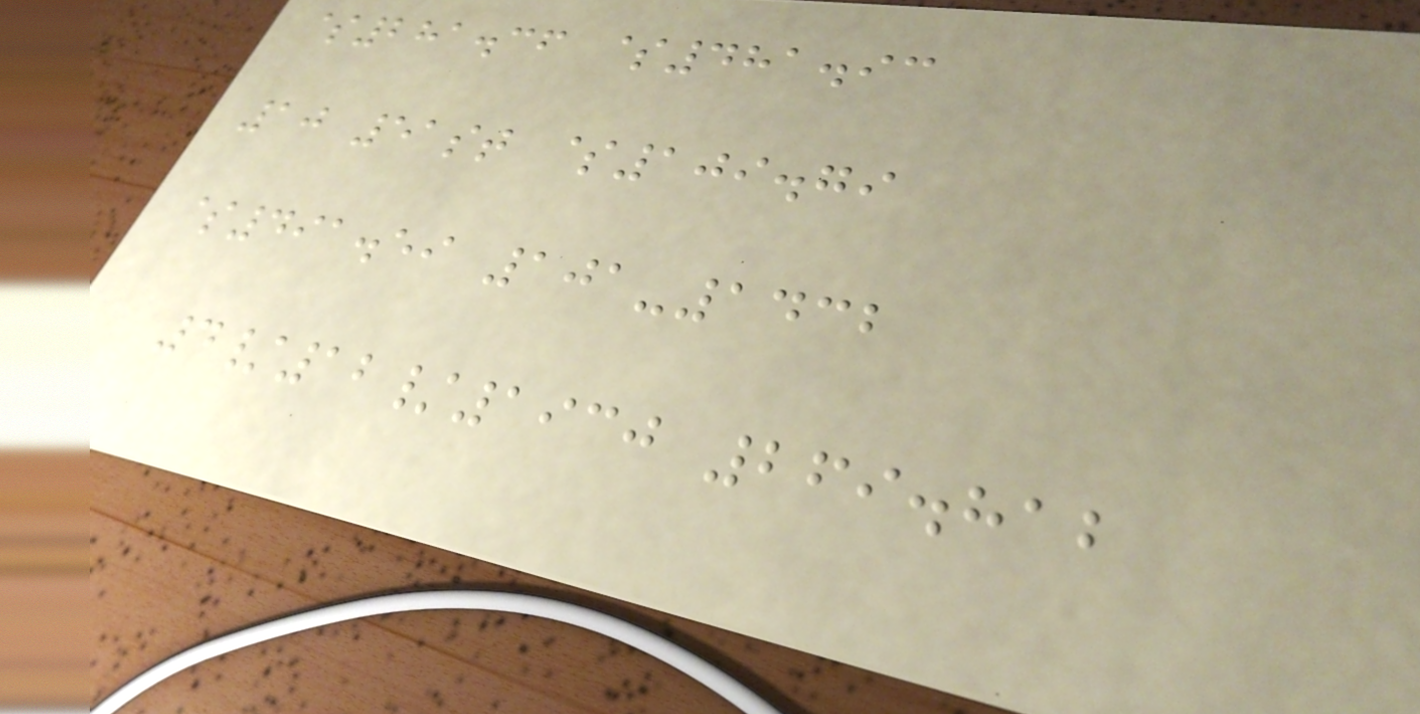$281.36 $481.93
10 51st $109.79
$491.59 101-1432
4/12/1930 269.812
